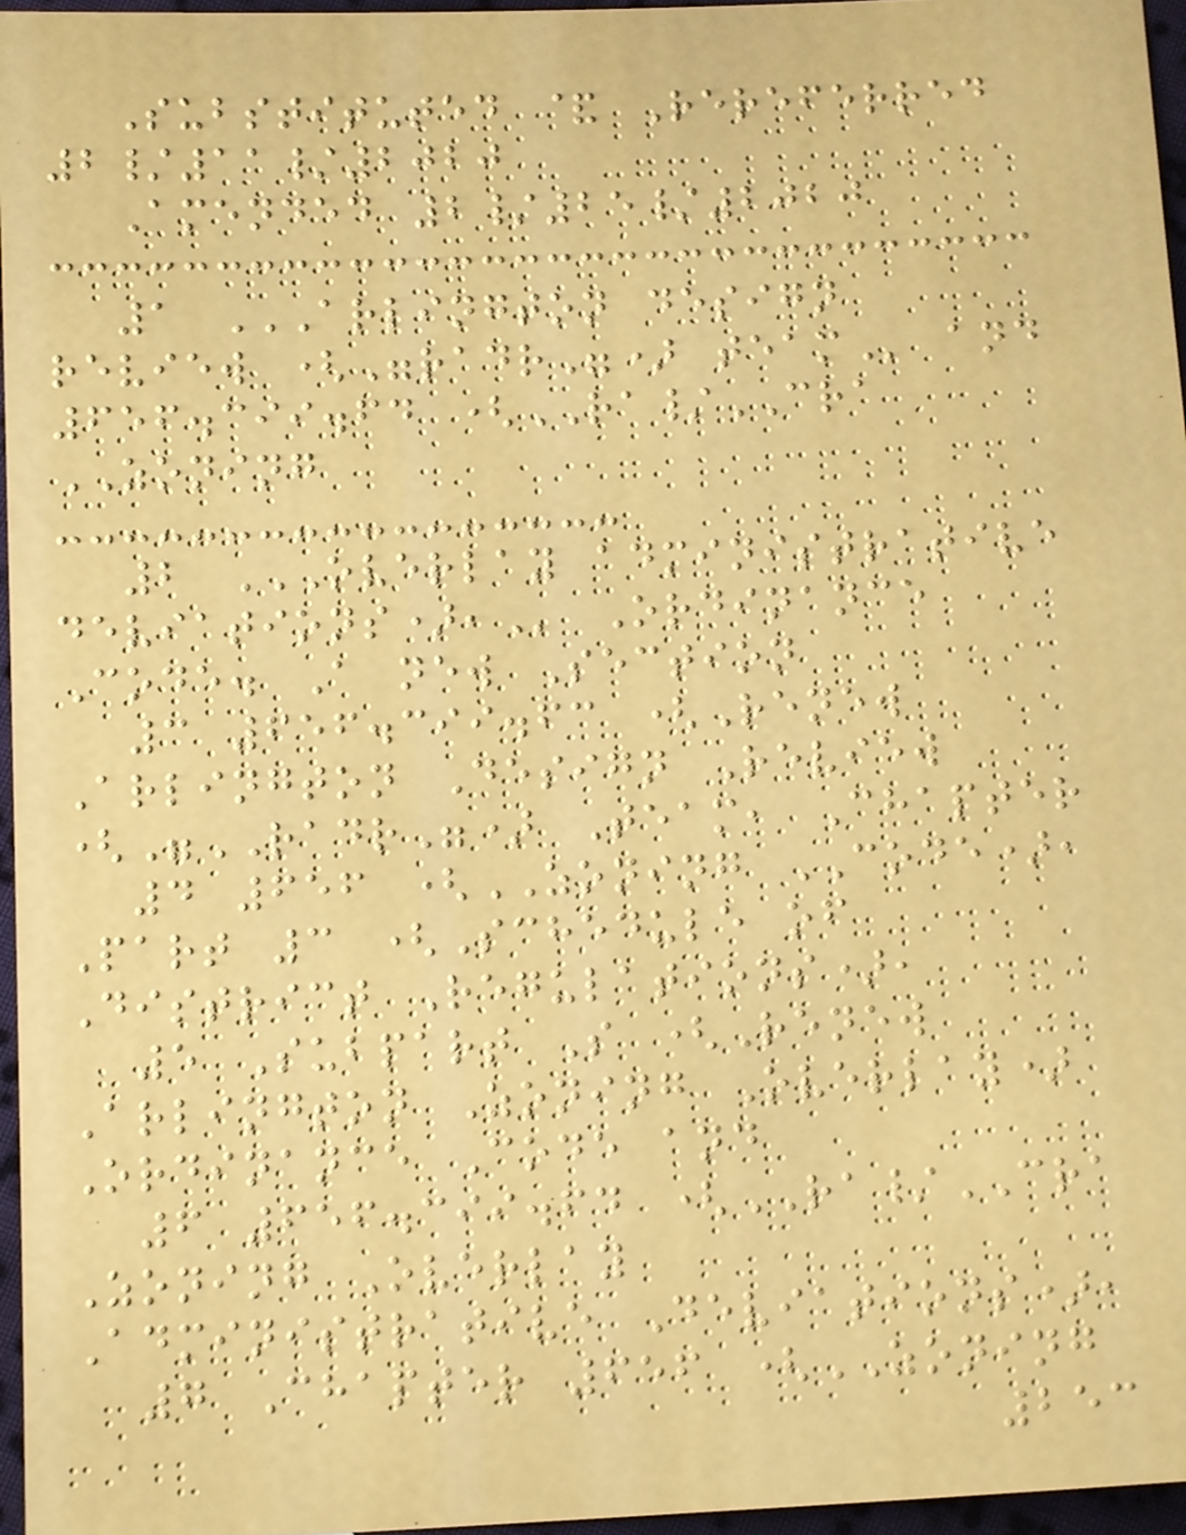Substituted & Rereferred
2/11/2020
Amended 2/25/2020
1 ARLINGTON DESIGN
REVIEW ("RADR") TEAM and
656.399.64 (RA/CRA
ZONING
2 OVERLAY ADMINISTRATIVE
DEVIATIONS), Ordinance
Code. A new Section
3 656.399.63 (Renew
Arlington Design Review
("RADR") Team, Chapter
4 656 (ZONING CODE),
Part 3 (Schedule of
District Regulations),
5 Subpart S (Renew
Arlington Zoning Overlay)
Ordinance Code and
6 656.399.64 (RA/CRA
Zoning Overlay
Administrative Deviations),
7 Chapter 656 (ZONING
253
